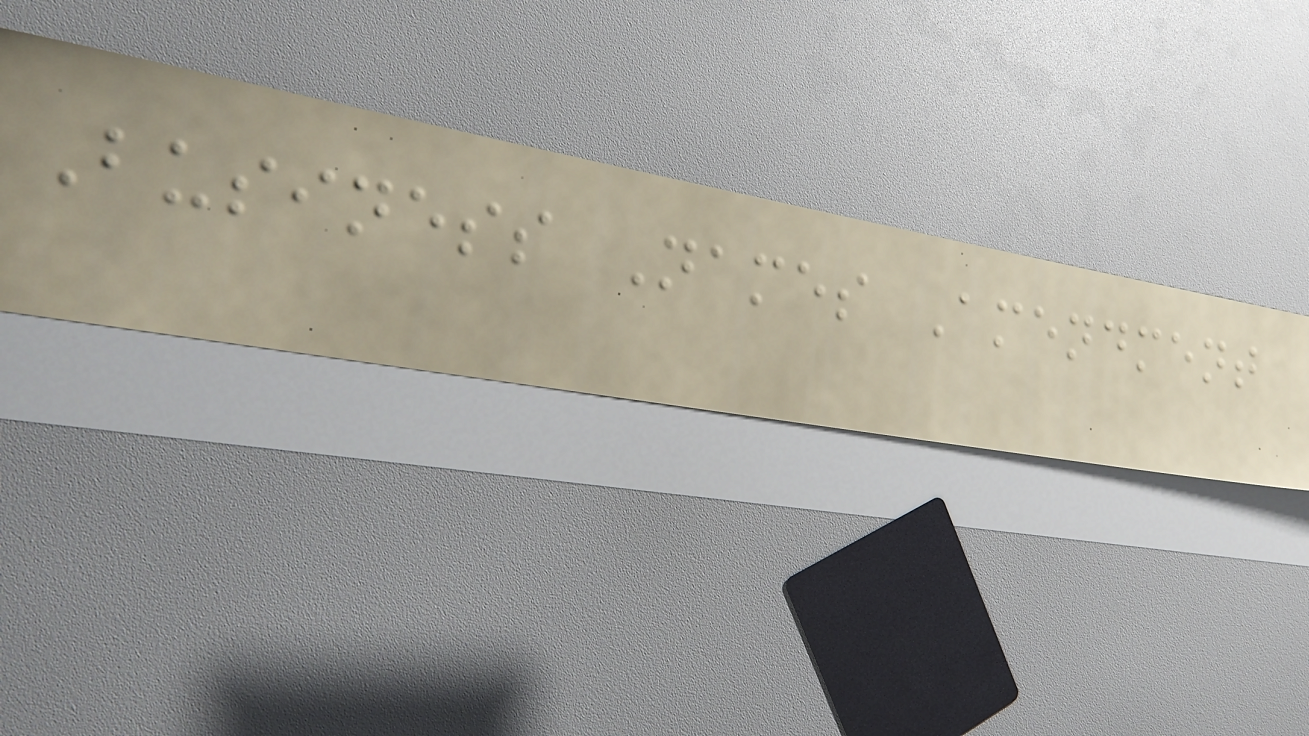Business Names Amendment
